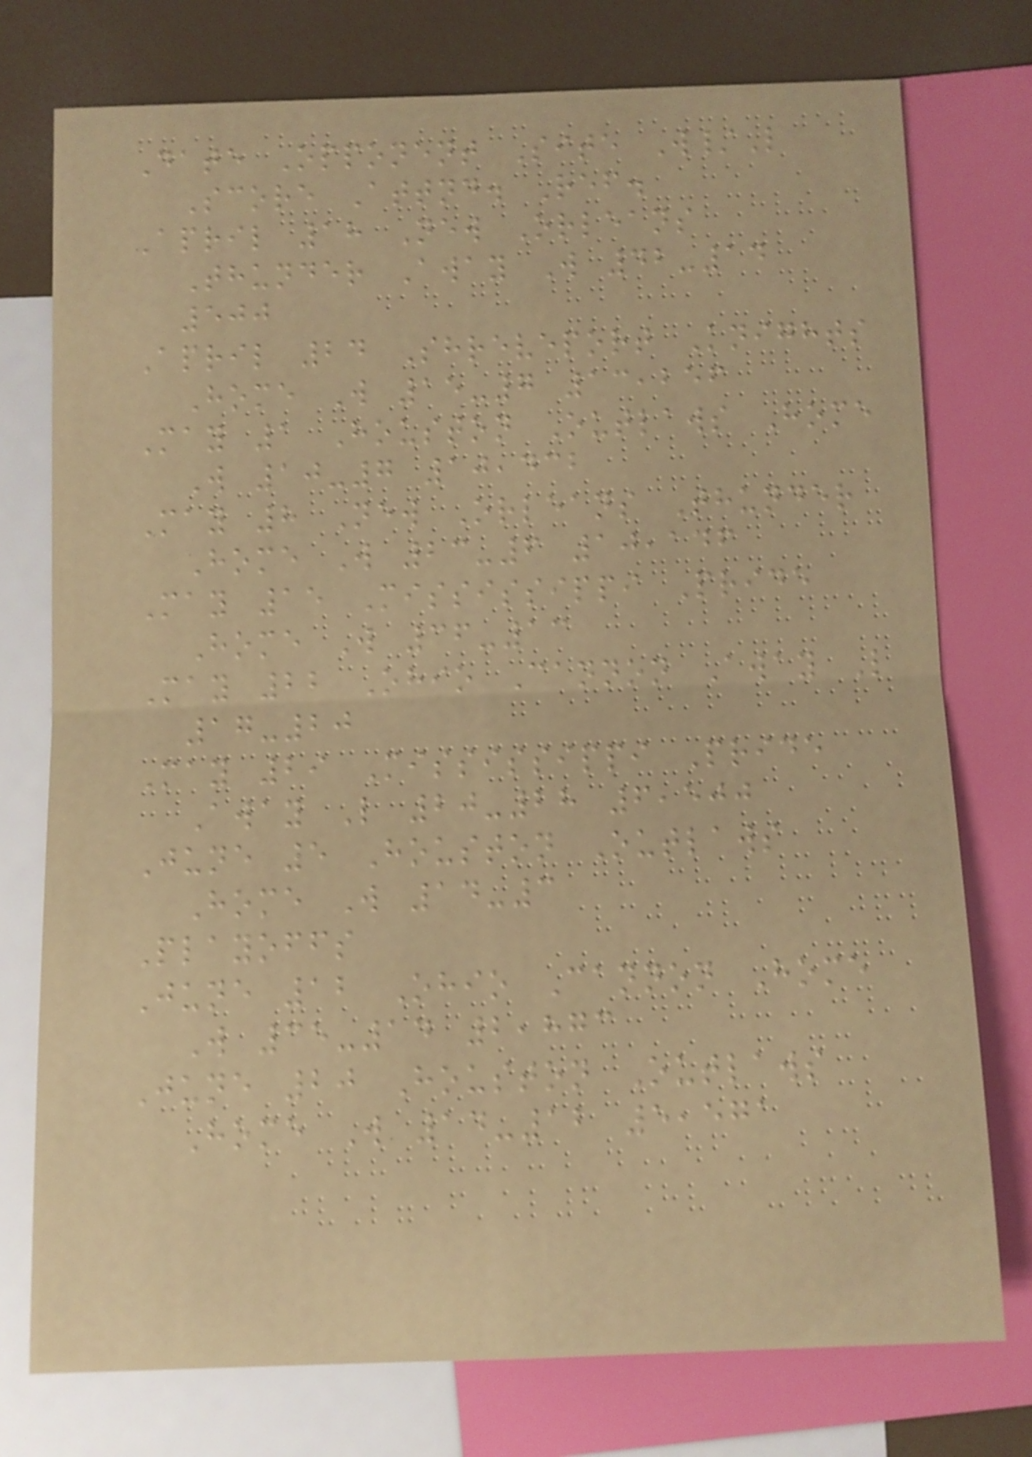Date Opponent Site W/L
Score Attnd. Ref.
April 18 New Orleans
Thunder Away W 42-14
500
April 24 Shreveport Knights
Home W 15-7 13,256
May 1 Houston Outlaws Home
W 10-7 10,432
May 8 New Orleans Thunder
Home W 23-6 10,146
May 15 Mississippi Pride
Home W 36-13
May 22 Ohio Cannon Away L
17-20
May 29 Mississippi Pride
Away L 20-28 6,500
June 5 Houston Outlaws
Home W 14-3
Playoffs
June 12 Ohio Cannon Home
W 35-14 2,873
June 20 Houston Outlaws
Home W 14-12 5,571
